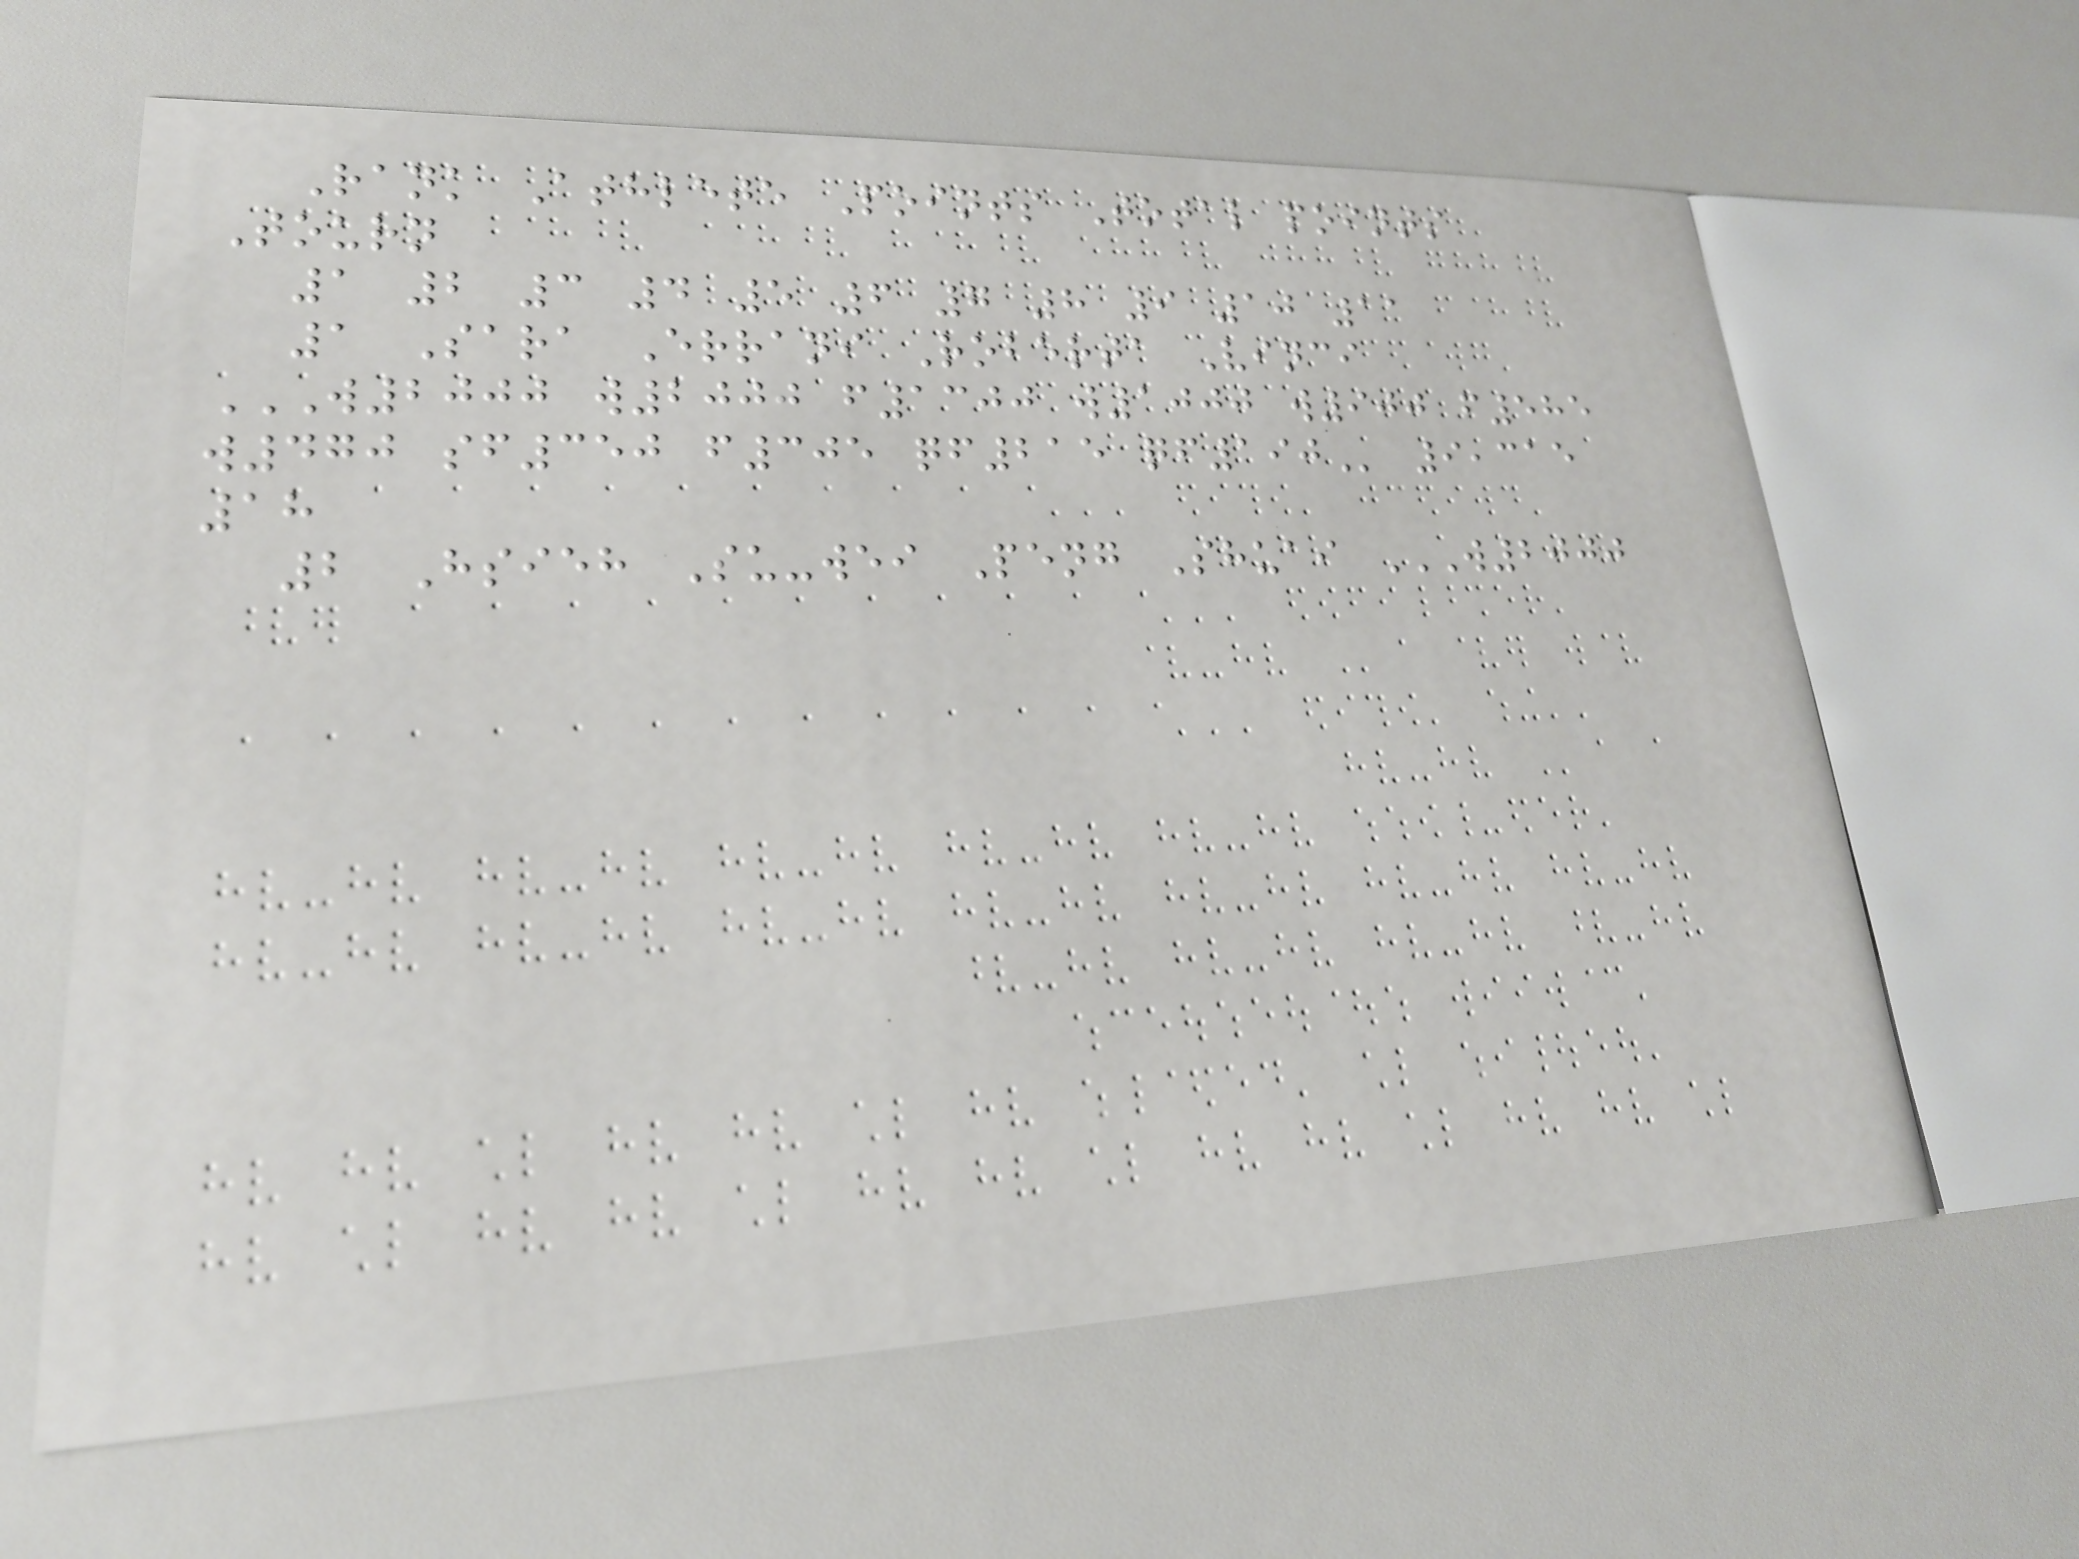Rank Athlete Points Total points
Tourn
1 2 3 4 5 6 7 8 9 10 11
1 Sara Errani Roberta Vinci
W2000 W2000 F1300 W1000 W900 F585
W470 SF350 F305 QF215 QF190 9,315
18
2 Hsieh Su-wei Peng Shuai W2000
